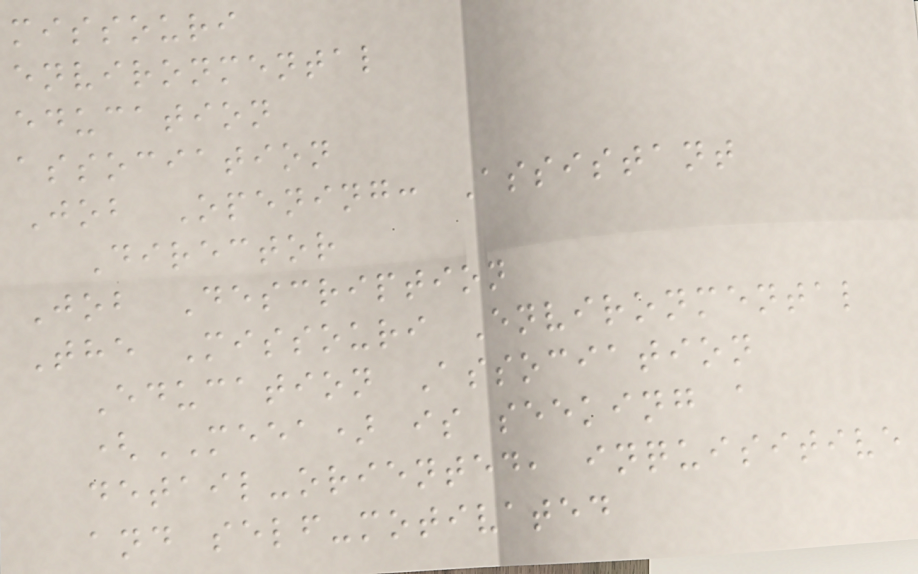missouri
environmental
education
association
Job Opening: Assistant
Director
Job Description
The Missouri Environmental
Education Association
(MEEA) is seeking a
detail-oriented, inquisitive
and self-motivated
